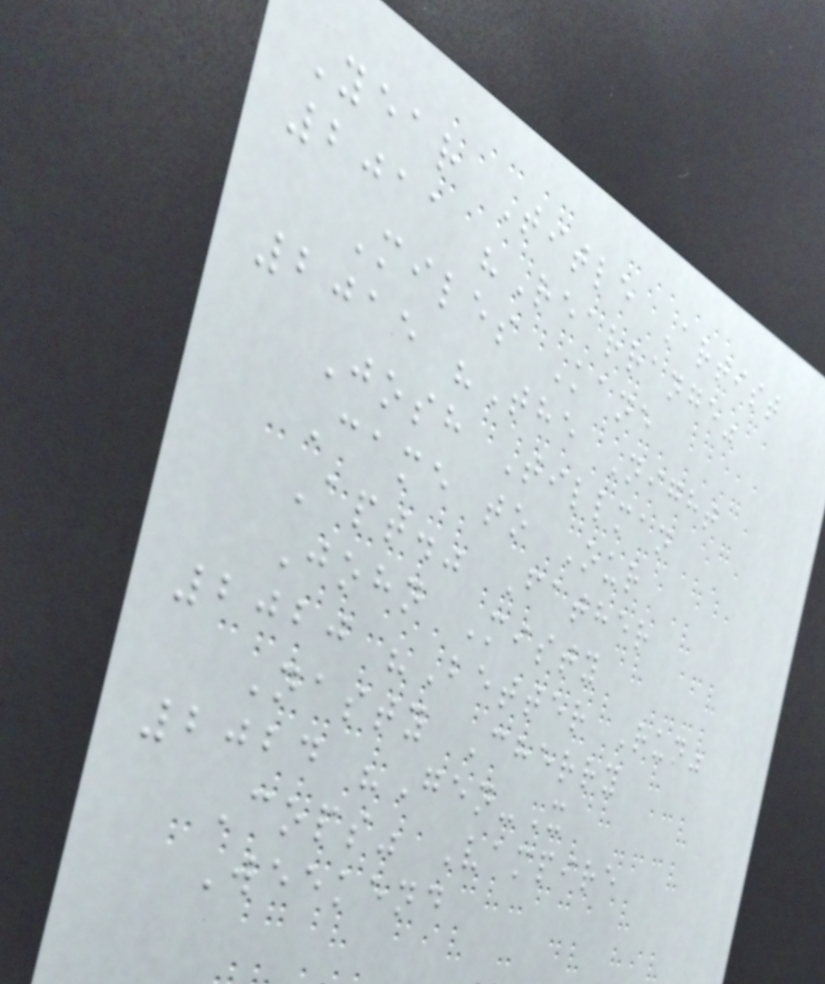Year Title Artist
2011 "Rearrange"
Miles Kane
2015 "The Night
Josh Tillman
Came to Our
Apt." Father
John Misty
2020 "Better Run"
Nasty Cherry
2024 "Gen-X
Cops" Vampire
Weekend
